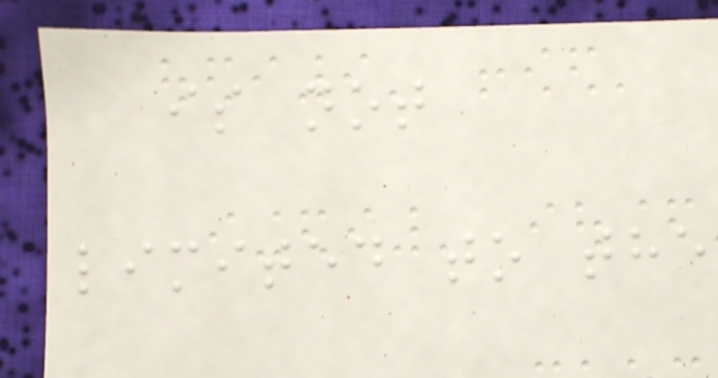is not
limited to the
